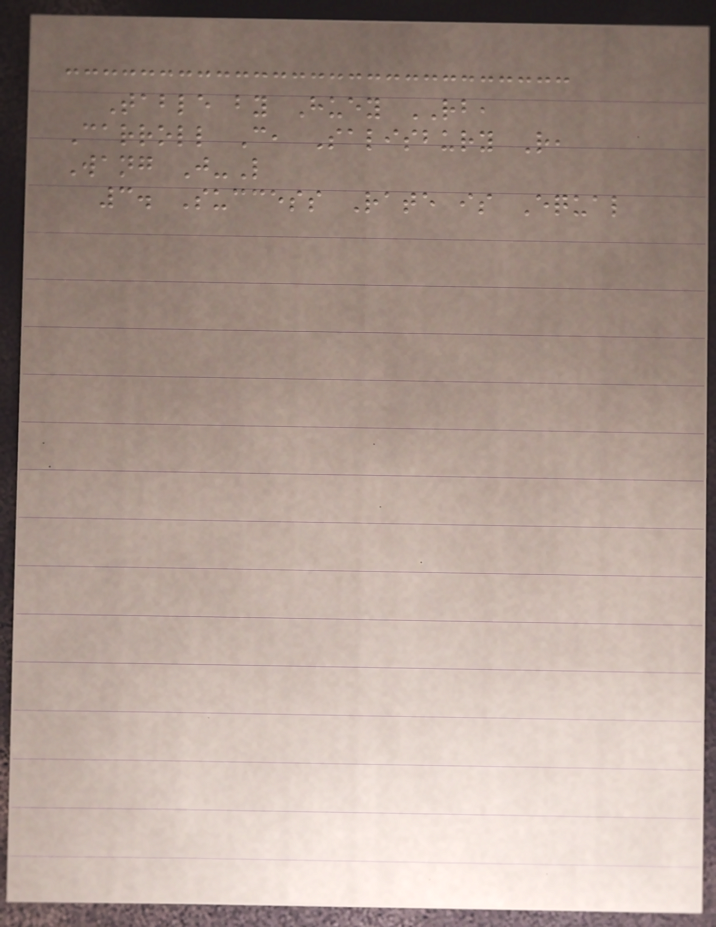Table by Huey RB,
Carroll C, Salisbury R,
Wang J-L
3. Success Rate is Equal
